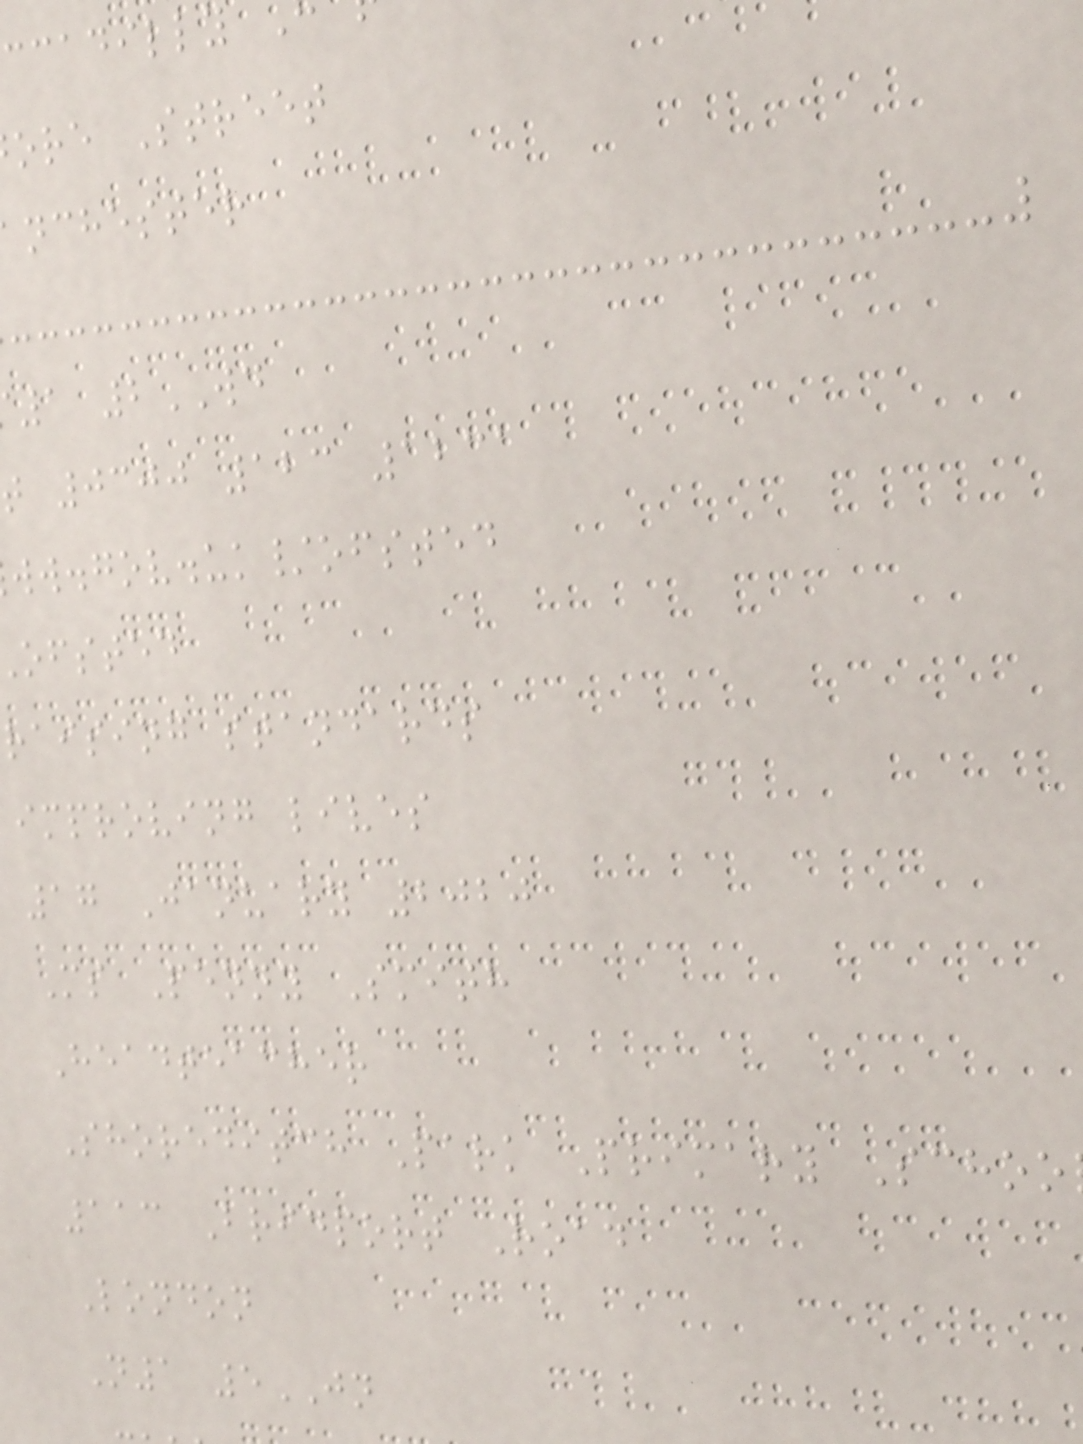ccadilly
ore Street
nchester
1 2WD
t 0300 123 1231
ww.gov.uk/ofsted
ofsted
raising standards
improving lives
17 January 2020
Ms Penny Smith
Headteacher
Shoreditch Park Primary Schoo
113 Bridport Road
London
N1 5JN
